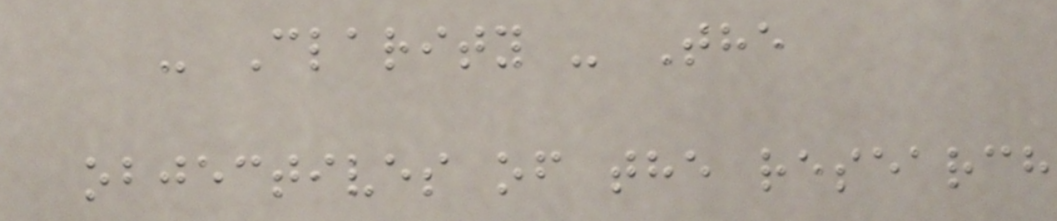- Clarity - The
objectives of the research
